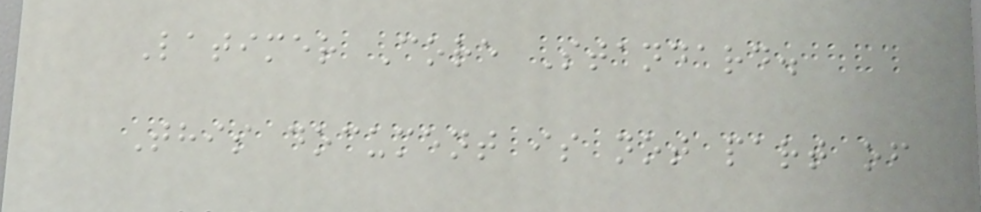Latimer Core Standard.
This document is not part of
